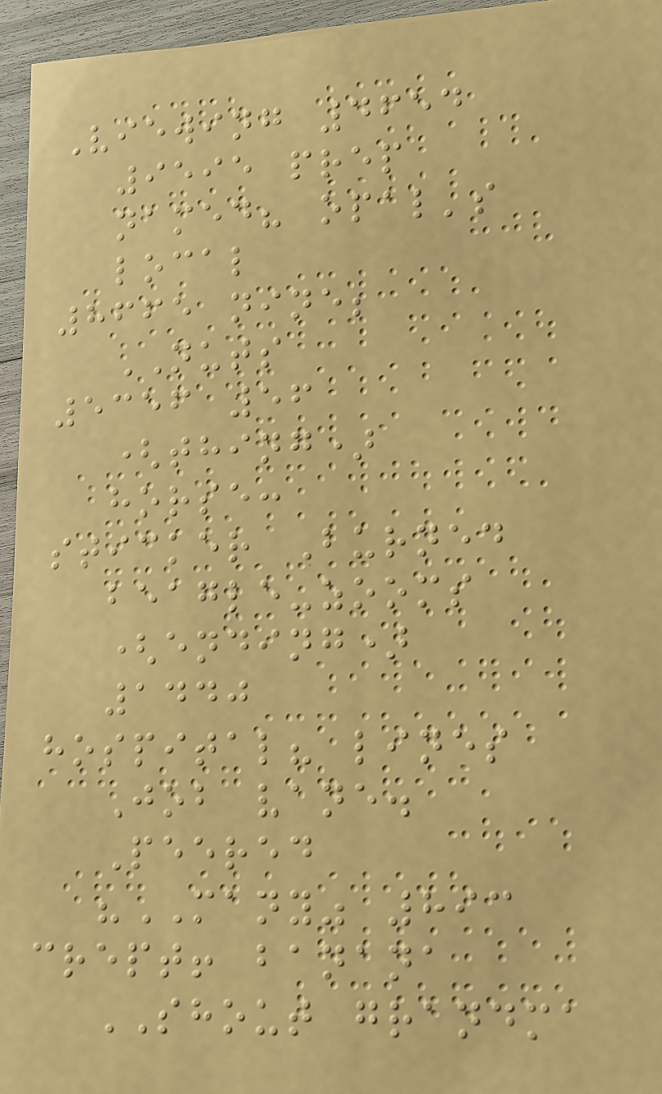Viewing 4654
9595 prep
named? opal's
local
8665 nine;
NUTS
5356 56
(thing)
horse:
sticker Burned
beagle-zooms
(ending)
1440
hospital? lines
Job vane.
Peered
"MANY" 893
crept! banana
SHOUT grandma
